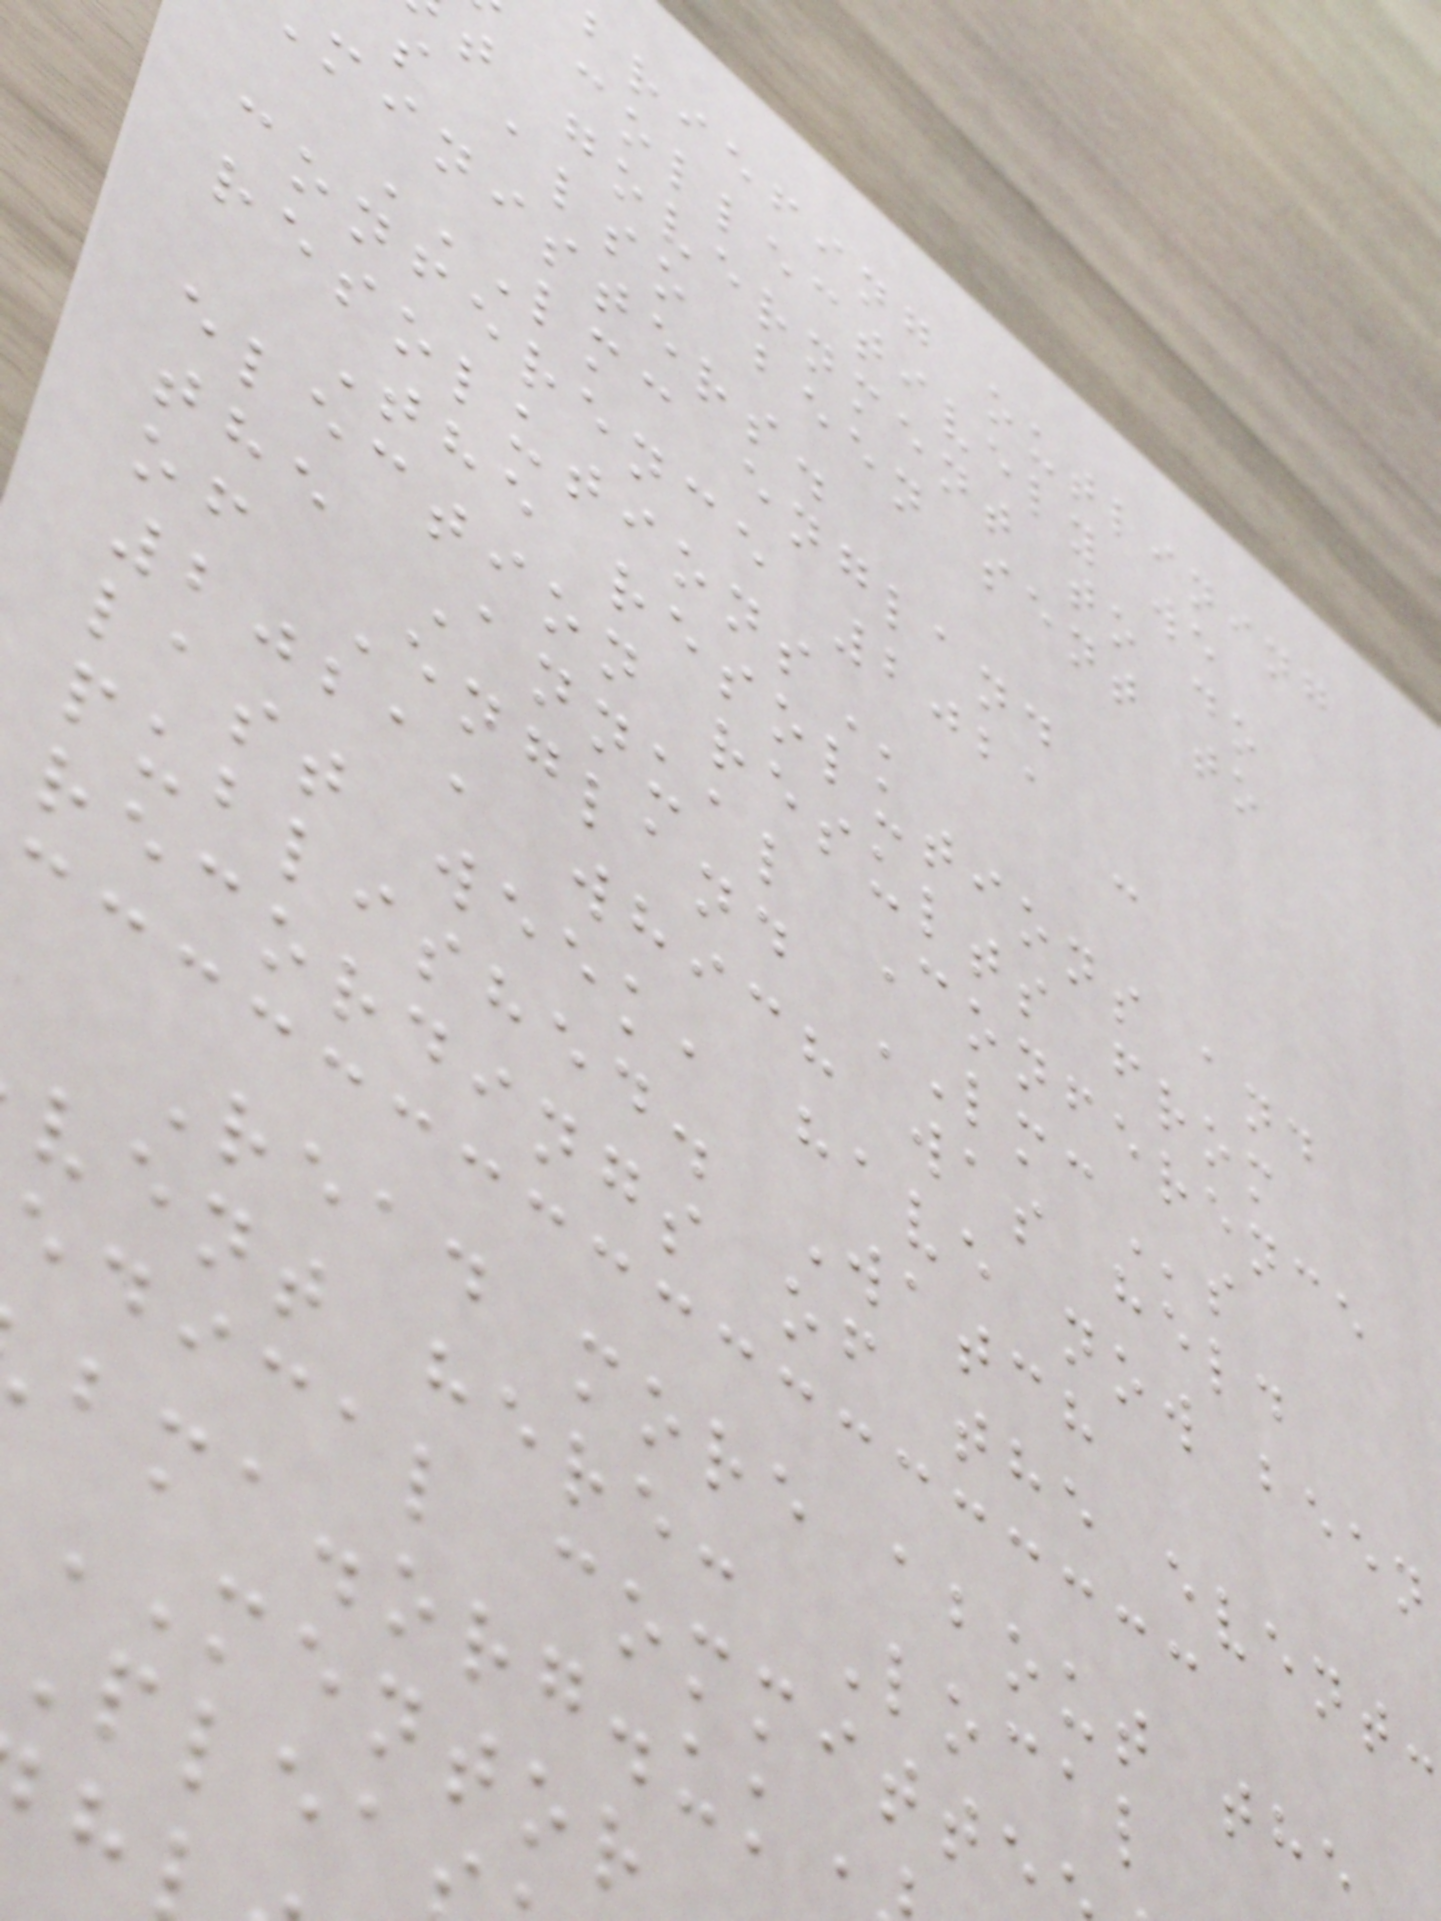briefing outlining
collectively we
t government to do
s also been sent to
ministers.
LMC ENGLAND
conference 2021 -
The resolutions and
election results from
the Annual Conference
of England LMCs
2021, which was held
last week, have now been
published. Watch
recordings of the event:
Read more about the
vent here: Local
edical committe
MENTOR
Plea
